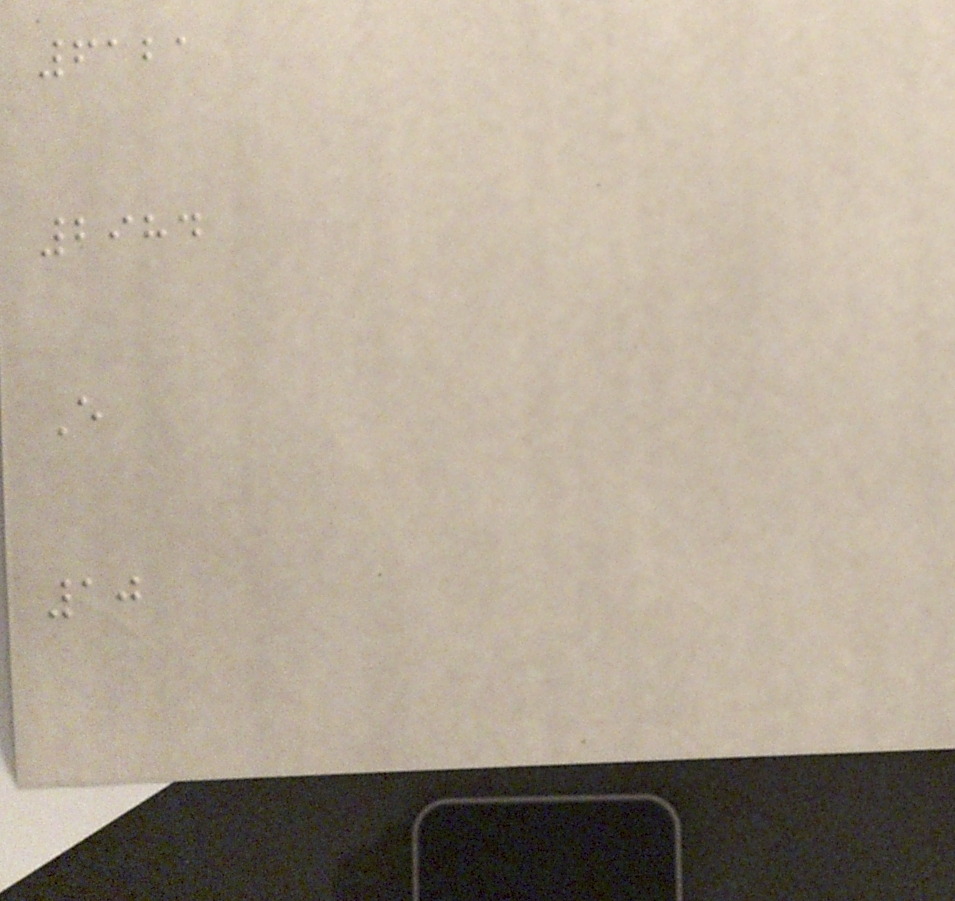6121
2984
E
10
